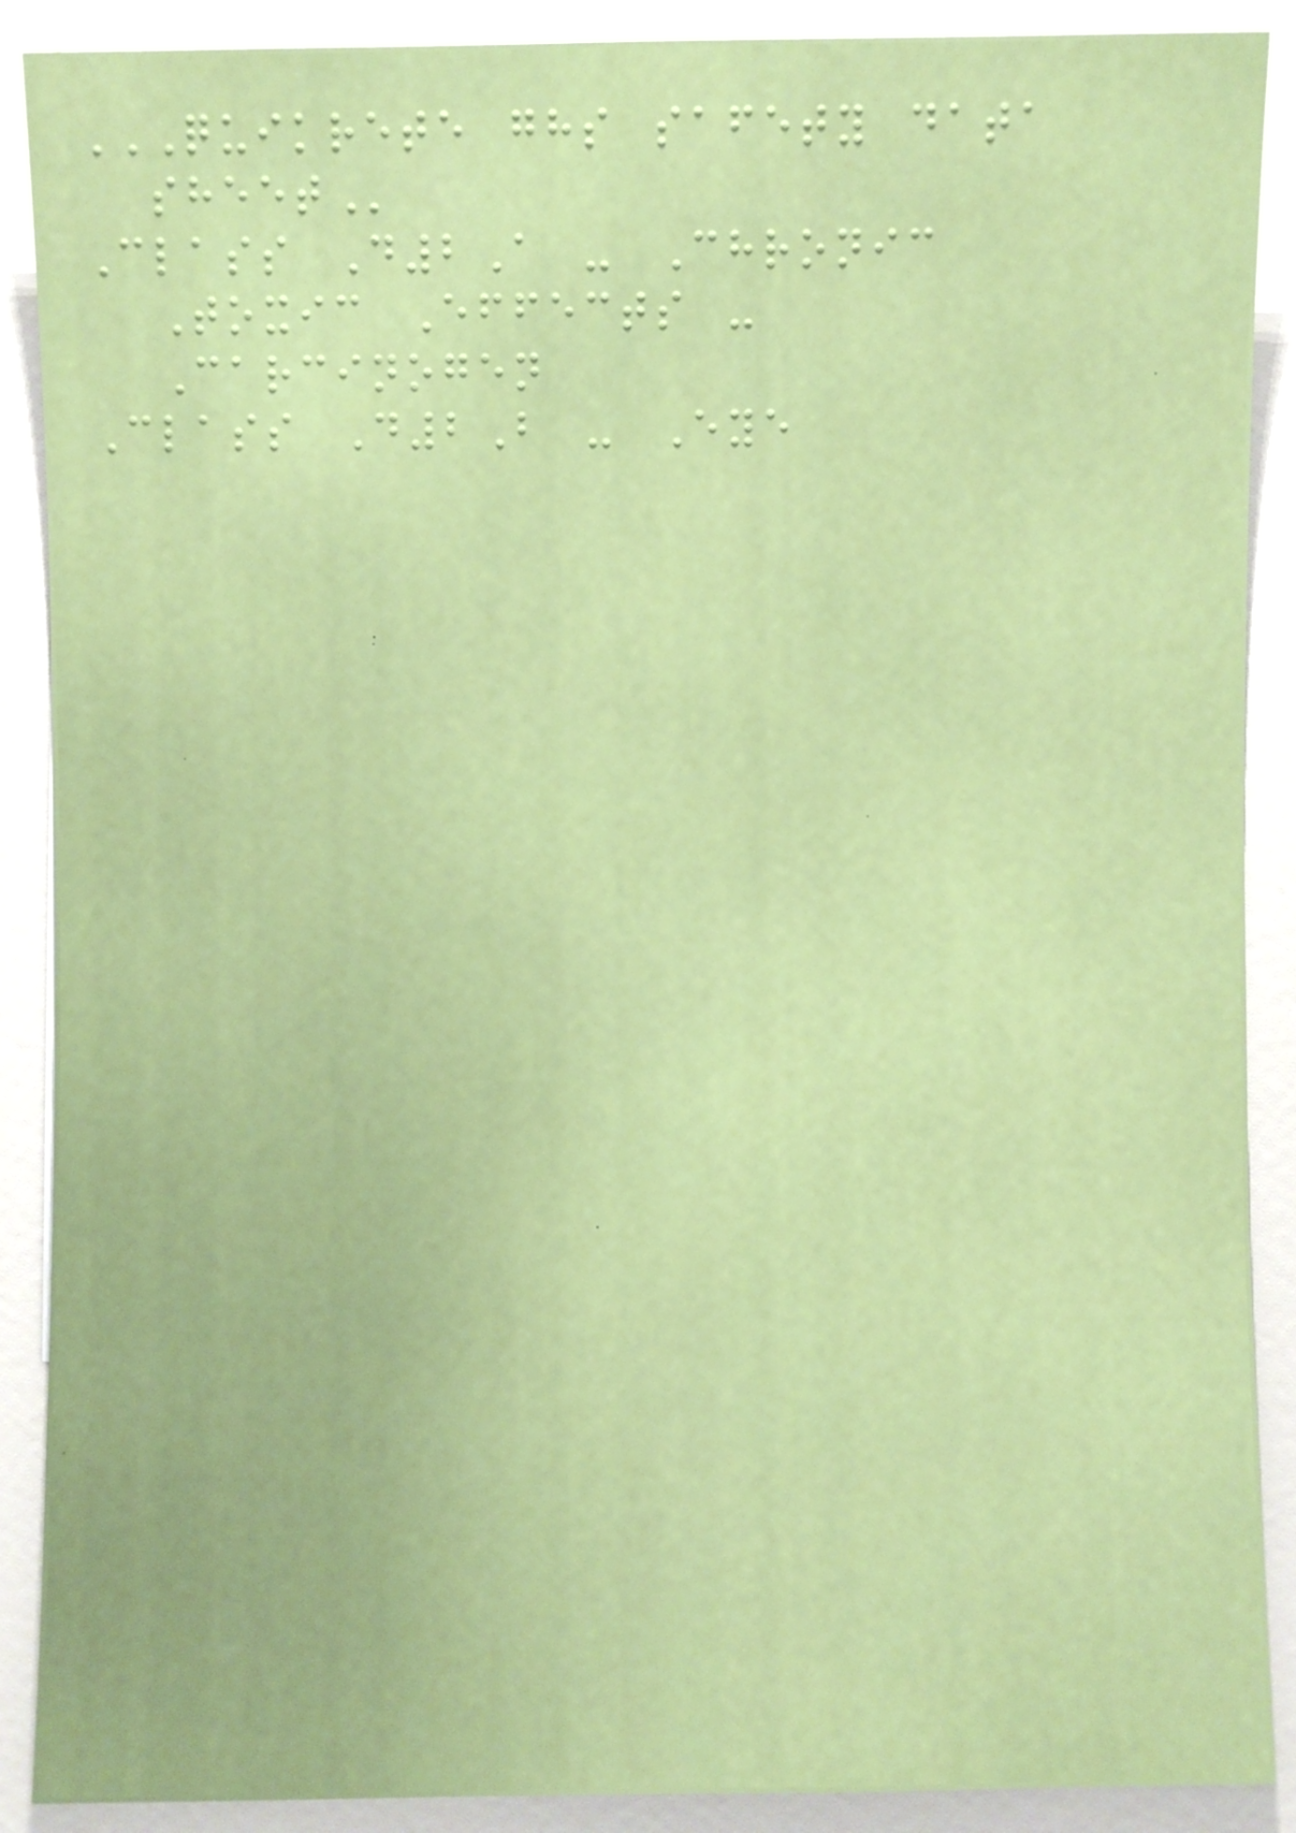QUIKRETE GHS SAFETY DATA
SHEET
Class D2A - Chronic
Toxic Effects -
Carcinogen
Class D2B - Eye
